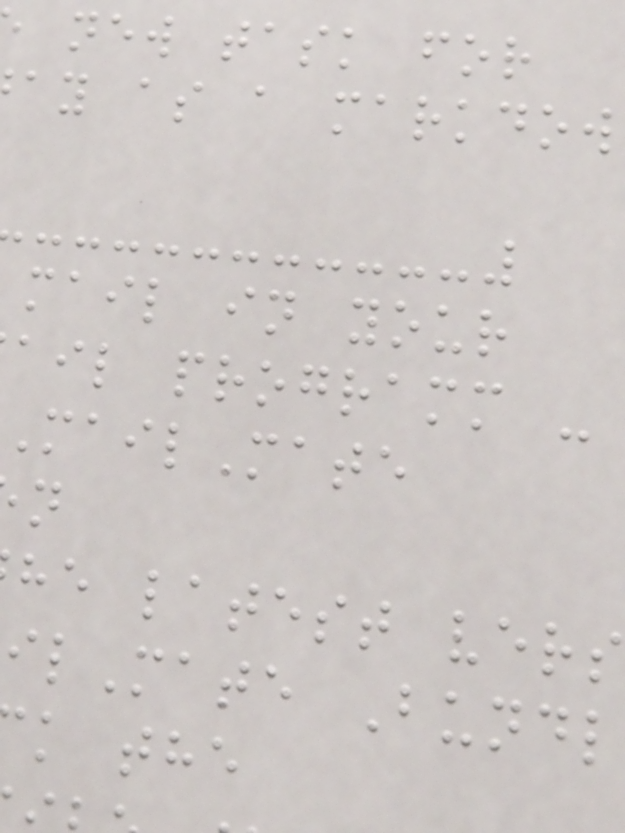new task for
ay as a markdow
mail in your
ail programm -
MailMate
he latest vers
ilMate Bundl
k the
